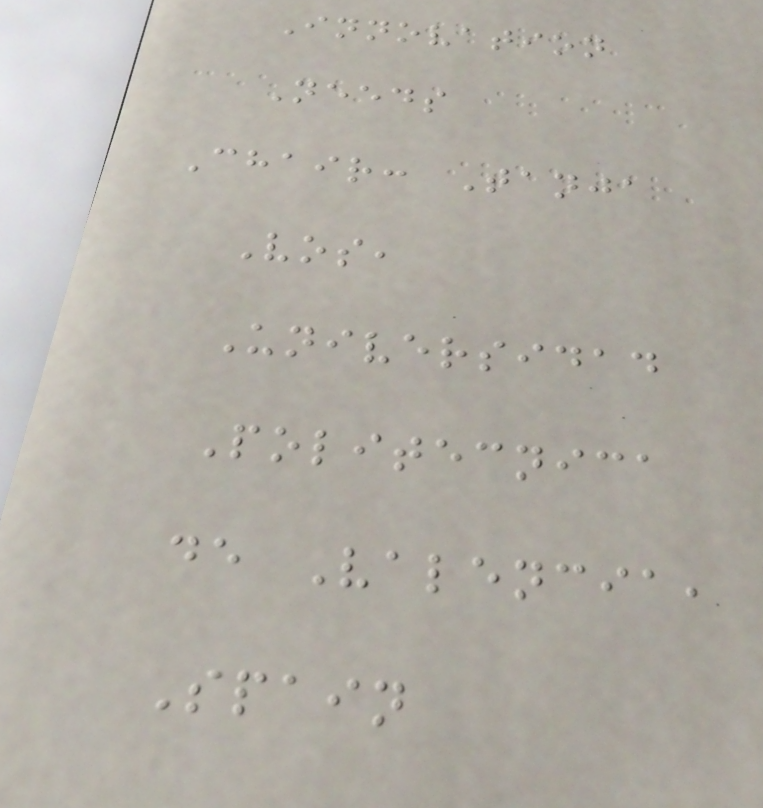Innovation
Needs
Chair: Tanja
Vos,
Universidad
Politecnica
de Valencia,
Spain
